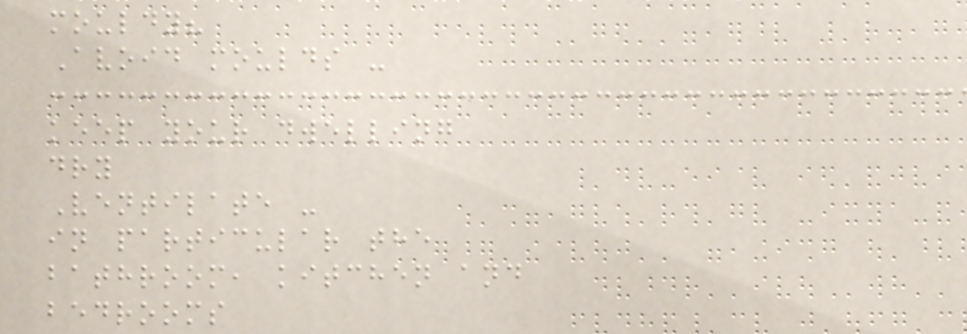mouldy?
Avoid moulds -
keep your dwelling
dry
Ventilate -
in particular the
bathroom, kitchen and
bedrooms
